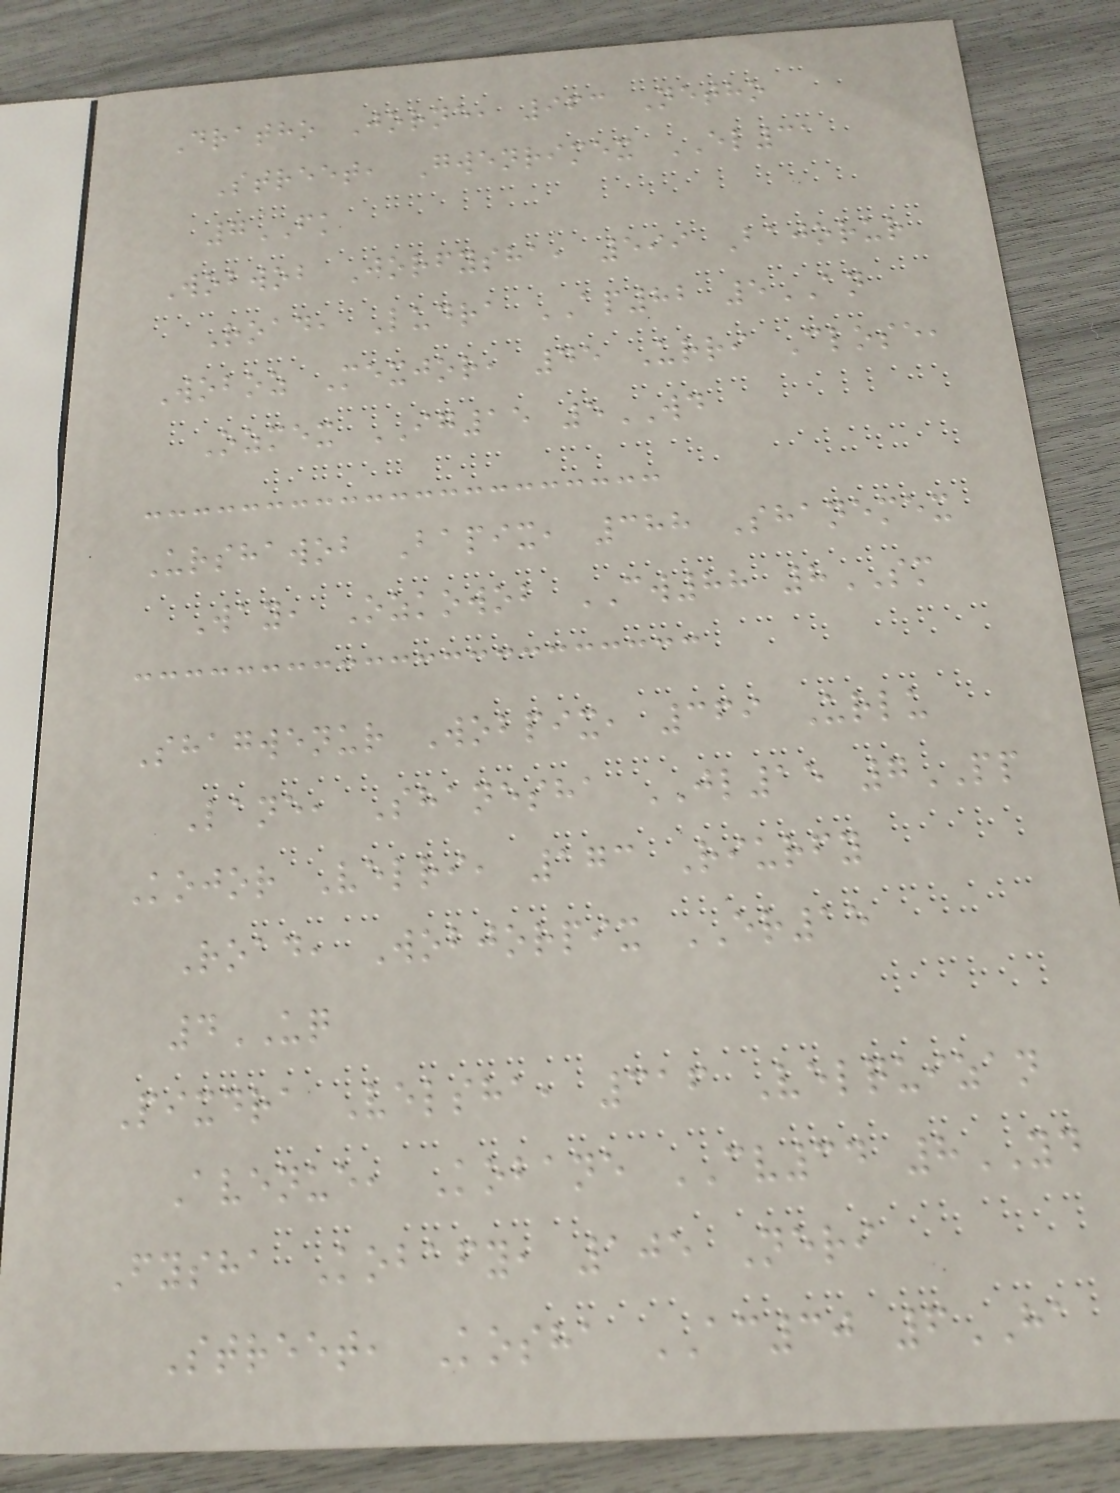Dratho Jorne, 963 Netho
Street, Gwenrimex EL31
7FK
Wobwob Jorfysha, 599 Bajorur
Road, Ludra AP82 5AN
Woboz Mexjor, 45 Urri Close,
Ozmex IG15 5WD
Urshawob Bapix, 388 Shanemex
Way, Ozkowob CW88 8SM
Shagwenur Wobpix, 369 Urlu
Lane, Shanesha JL15 7PP
Kojor Velri, 173 Riurfy
Road, Wobjorpix ER15
4UQ
Pixdra Velsha, 316 Velquizan
Avenue, Kobane CV34 8YD
Fysha Kobafy, 105 Neri
Street, Kosha AC30 6HA
